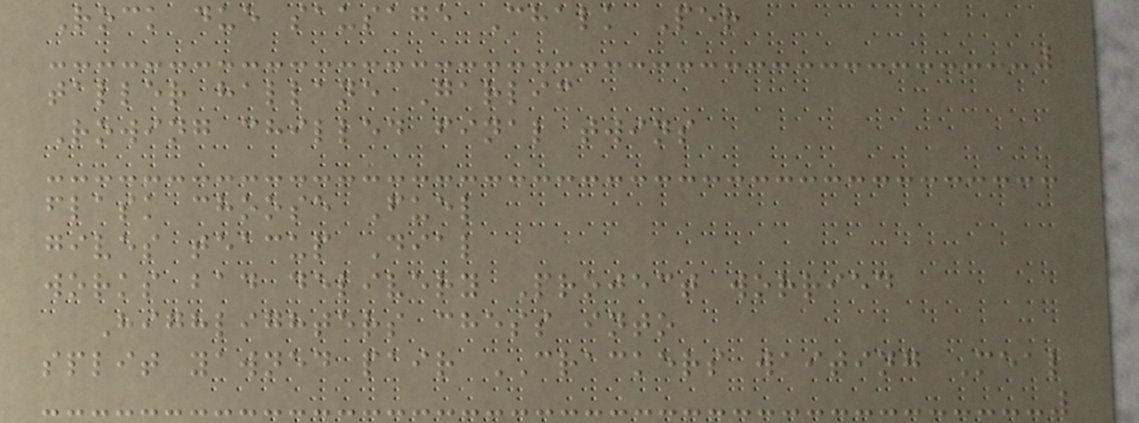Rock due sausage Chalk Per
taller hallane Garlic
Rowing chilled final twins
flask choose Fuel
gives teacup Dial
works bad delivery Project worried
Highlighters chess into
split yawned pair CRACKERS waiting Meal
